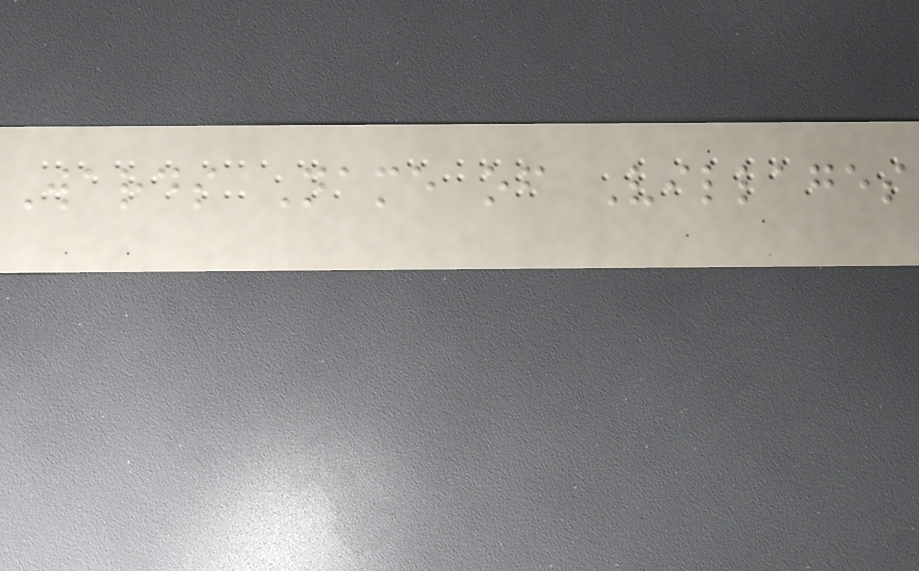Wards Name of Villages
